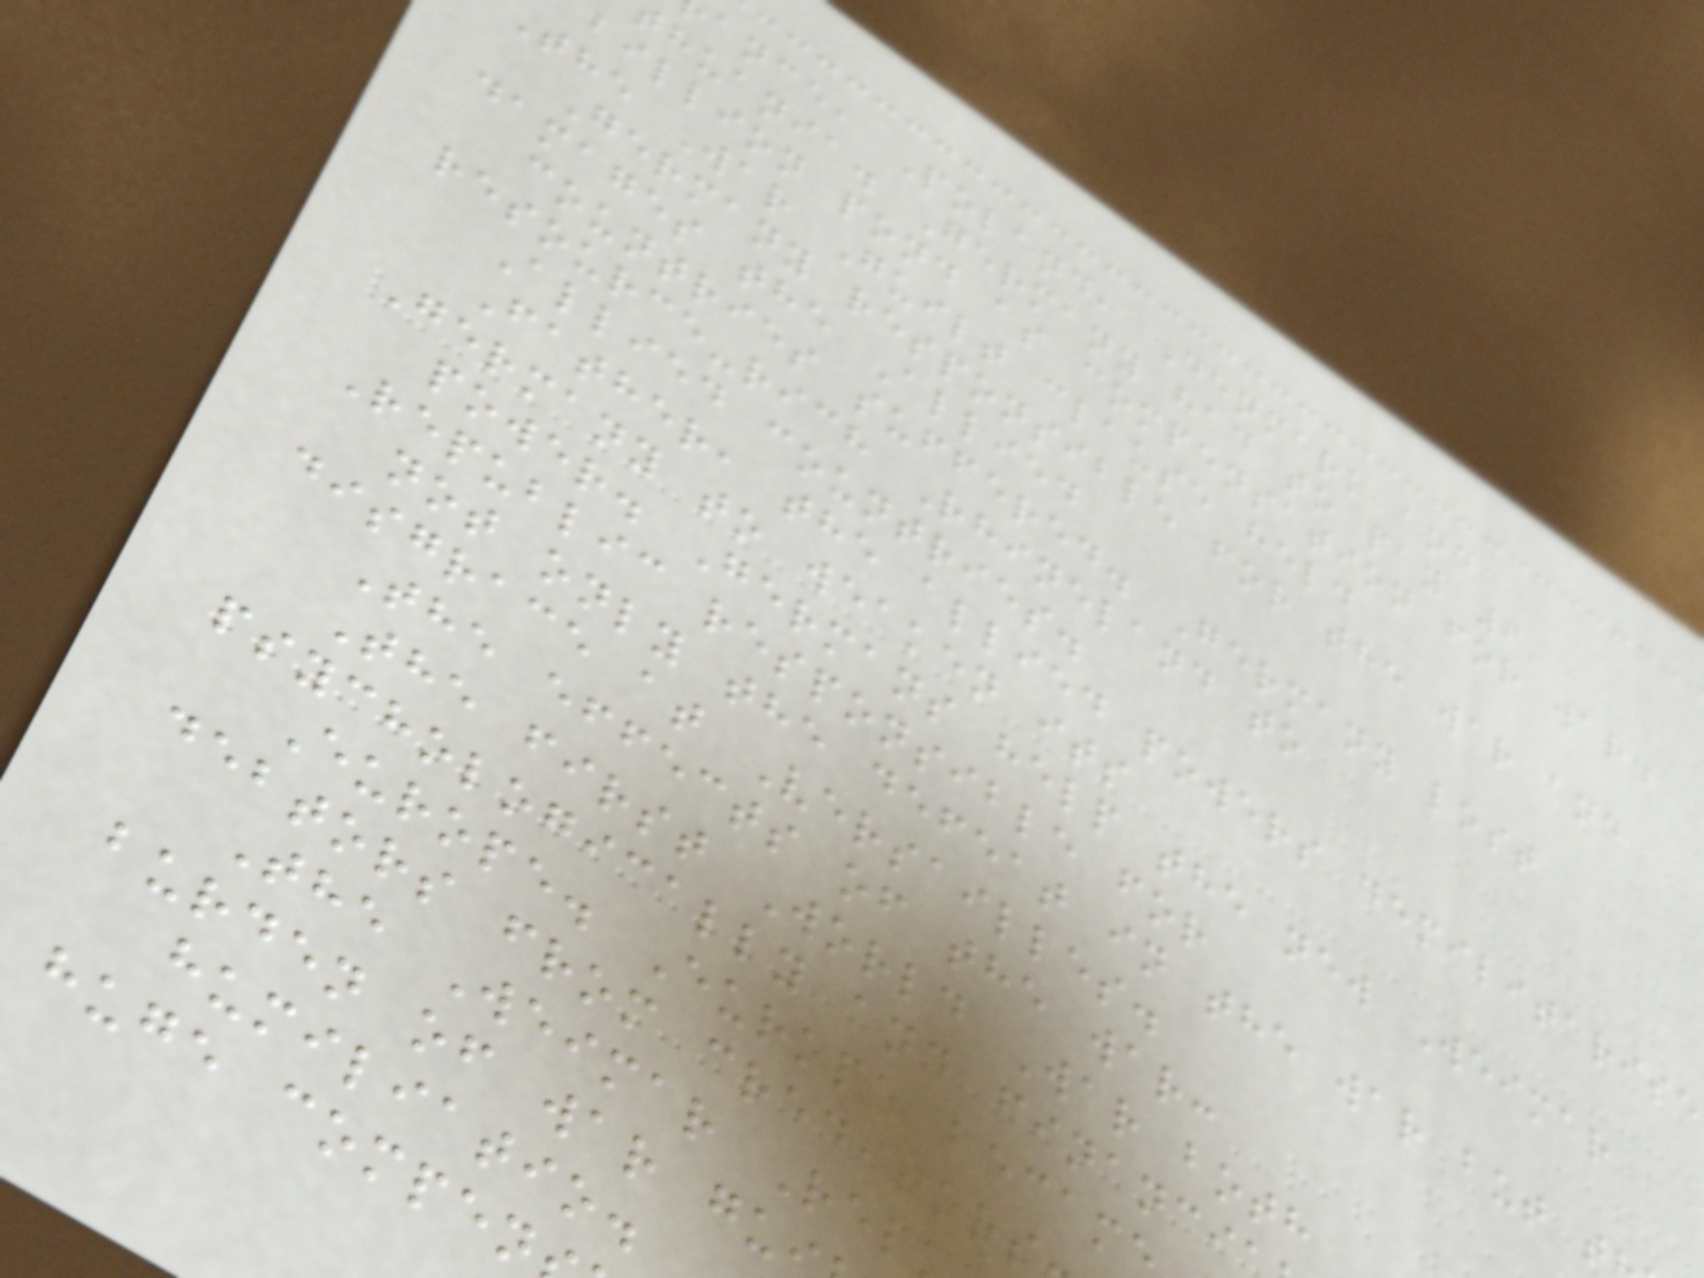ance, Poland, Denmark and
thuania. Germany had to pay 6
billion pond as compensation for war.
the War Guilt clause held
Germany responsible for the war and
damages the Allied
countries suffered. Germany lost
resource-rich Rhineland to
Allied countries.
Father, the allied powers demilitarise
Germany to weaken its
power. Germans help the new Weimar
Republic responsible for
not only the defeat in the war but t
disgrace at Versailles.
The effects of the war:
The first World War both
psychologically and financi
Europe. Europe becam
debtors from creditors
The Weimar Rep
burden of war gu
humiliatio.
huge compen
